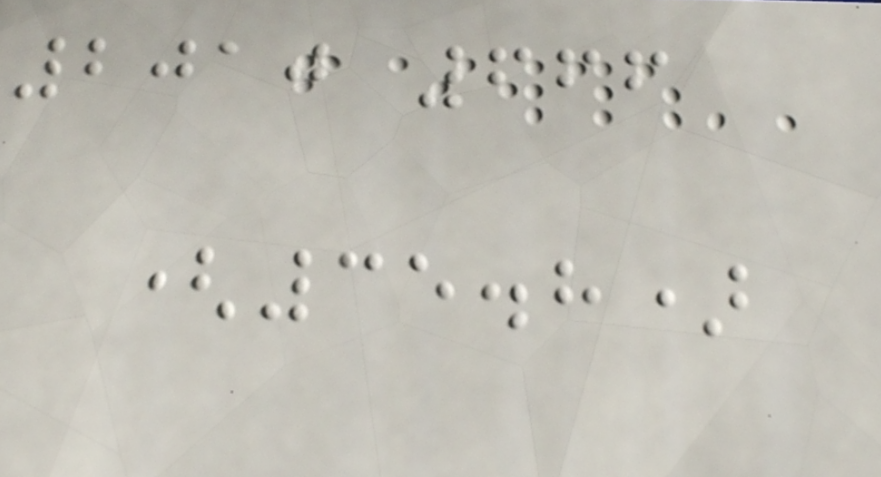2010 666
(35.8)
